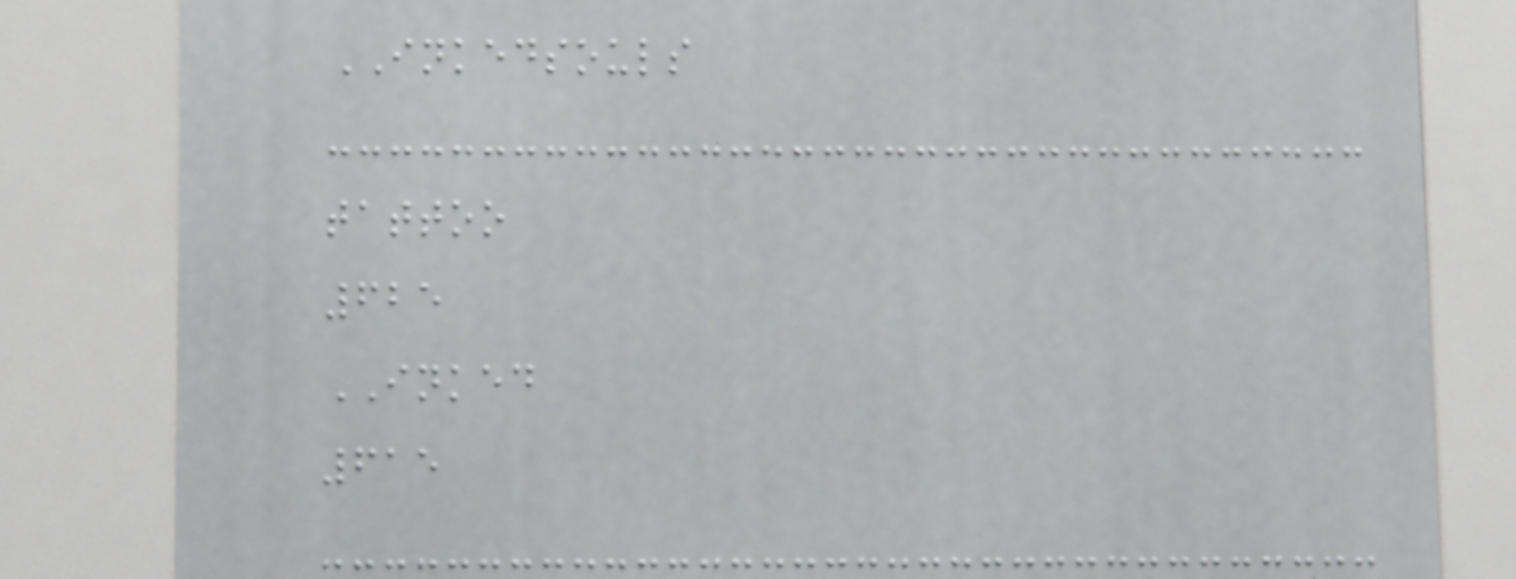INKEDSOULS
tattoo
625
INKED
615
